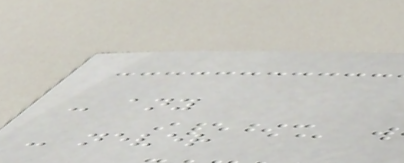- any
- never
